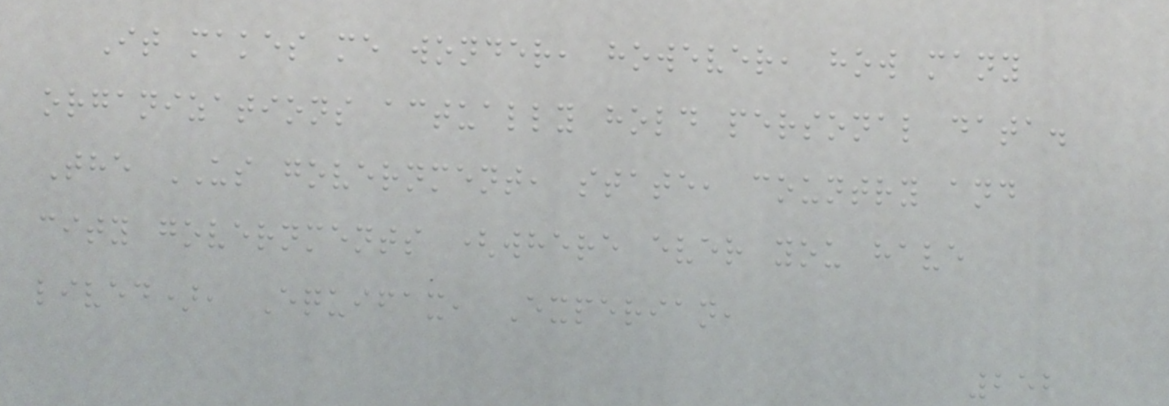It makes me wonder, however, how many
organizations actually hold personal data.
The US government, state, country and
city governments (where ever you have
lived), Equifax, Experian,
252
